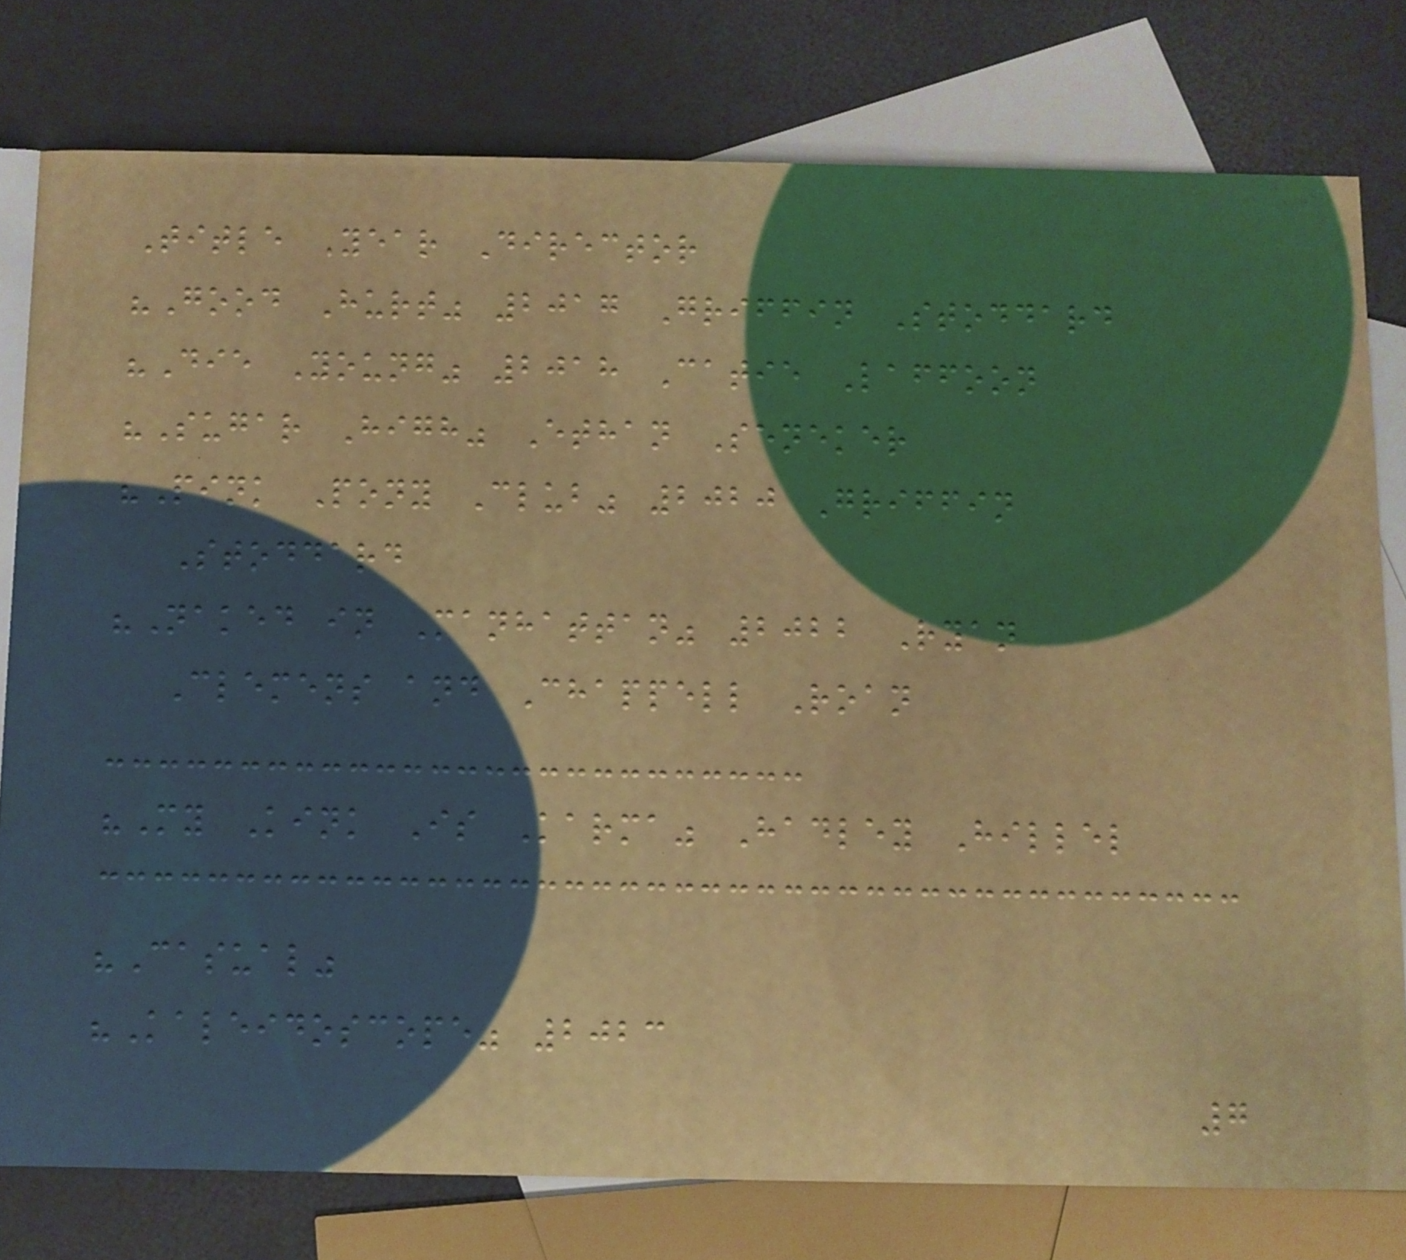Title Year Director
"Good Hurt" 2017 Griffin Stoddard
"Die Young" 2018 Catie Laffoon
"Sugar High" Ethan Seneker
"Pink Pony Club" 2020 Griffin
Stoddard
"Naked in Manhattan" 2022 Ryan
Clemens and Chappell Roan
"My Kink Is Karma" Hadley Hillel
"Casual"
"Kaleidoscope" 2023
7
